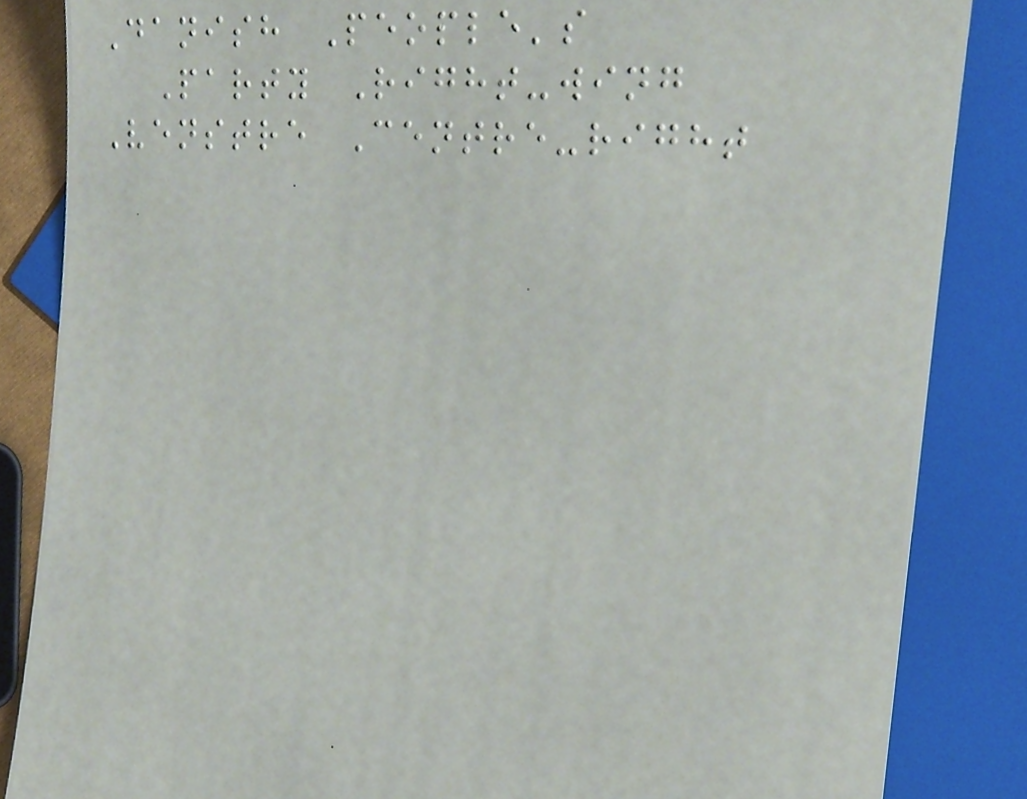Danish People's
Party Right-wing
Venstre Centre-right
